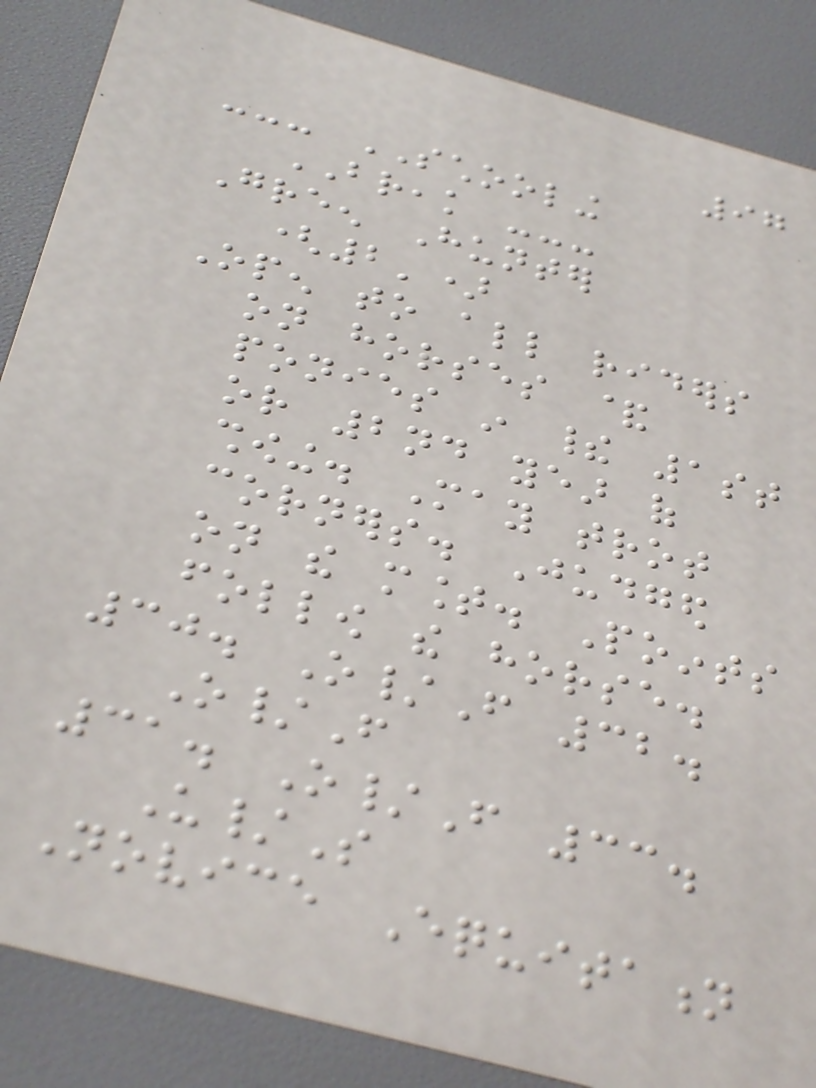97
--- SCHOOLING
BREAK ---
Green Hunter
(2')
Open to all riders
on horses &
ponies in their 1st
or 2nd year of
showing. May trot
corners. Judged
on the mount. Points
follow the horse.
30. O/F 32.
O/F
31. O/F 33.
U/S
Novice Equitation
